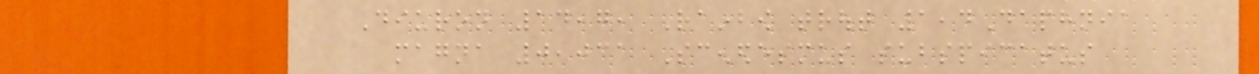Diuron 14,7, Rainbow trout 1,4Daphnia
magna 0,031 Scenedesmus subspicatus
